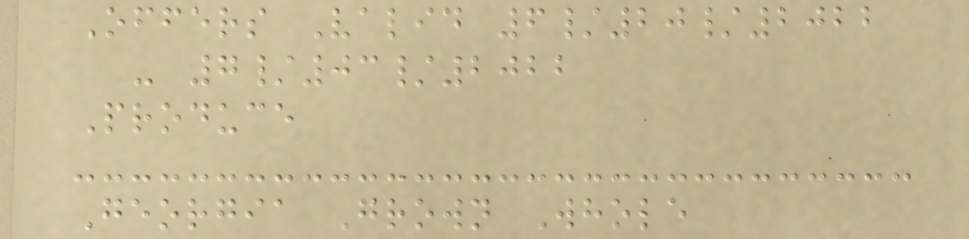Offers Valid 6/20/2022
- 7/03/2022
Produce
Georgia Grown Whole
